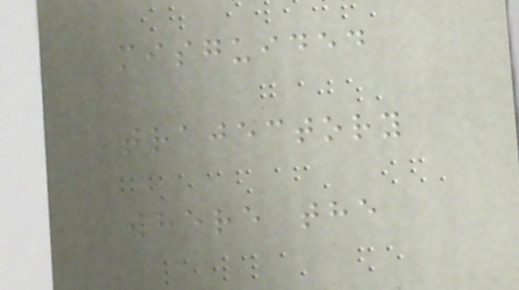misguided
trajectory
where the
